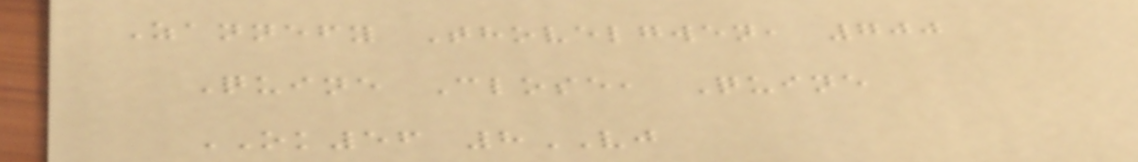Zannefy Thovelgwen, 700
Quine Close, Quine
OK56 8VJ
